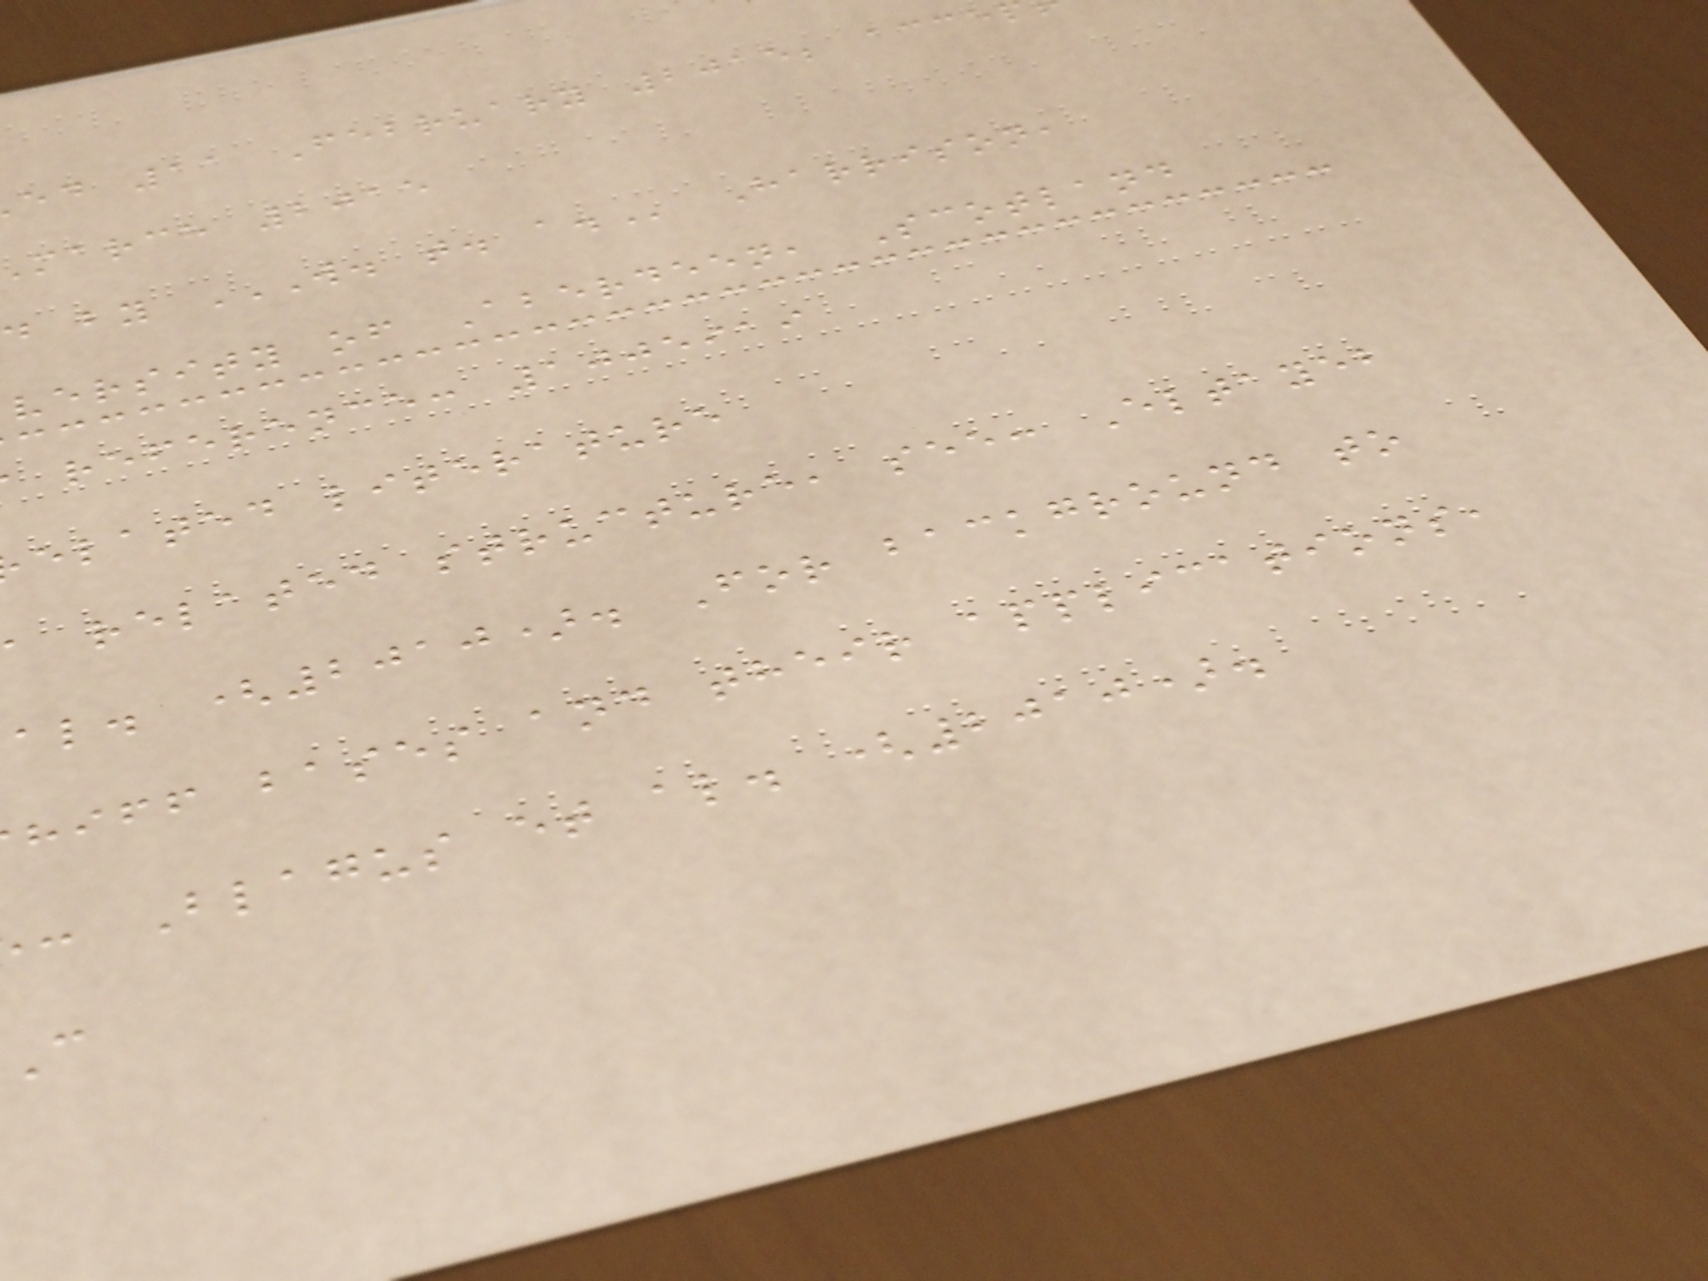ed 11 February 2015; acce
march 2015
d by W. T. A. Harrison,
versity of Aberdeen, Scotland
reference: 1005919
elated literature
a related structure, see: Eltayeb
al. (2010). For background to
hiff bases and their applications,
: Blagus et al. (2010).
